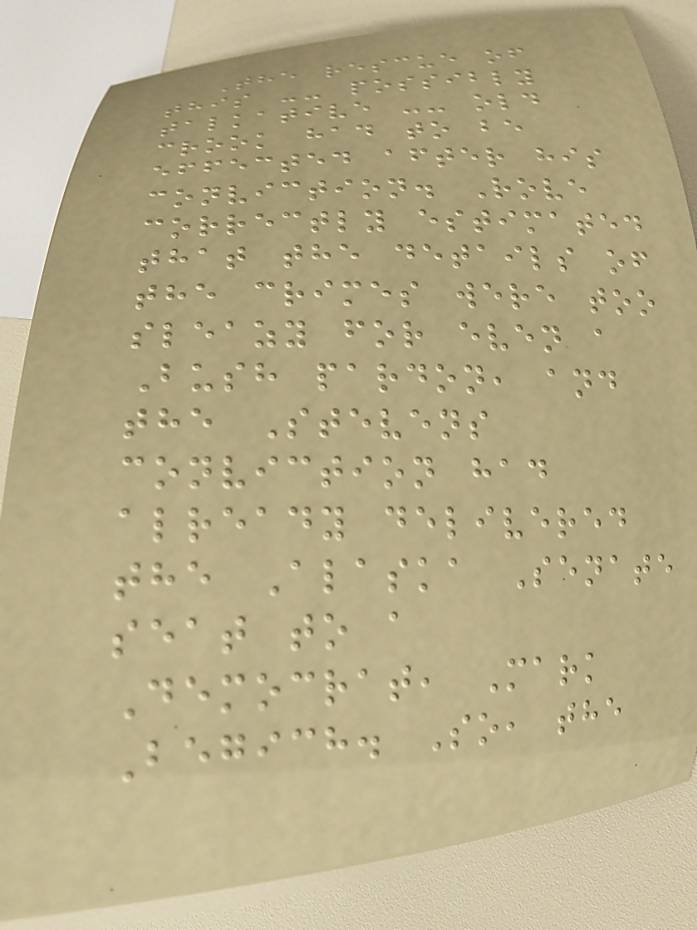The rescue of
this -- possibly
talkative -- old
crook had to be
effected after his
conviction. Rove
correctly estimated
that the details of
the crimes were too
sleazy for even a
Bush pardon, and
the Stevens
conviction had
already delivered
the Alaska Senate
seat to a
Democrat, Mark
Begich. So, the
